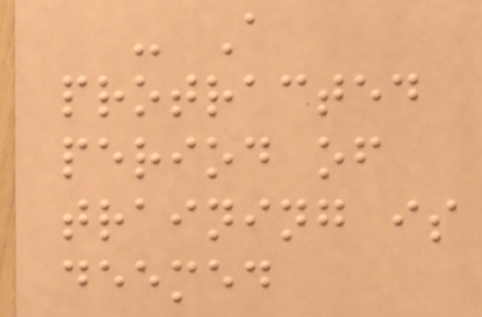- A
protracted
period of
training is
deemed
